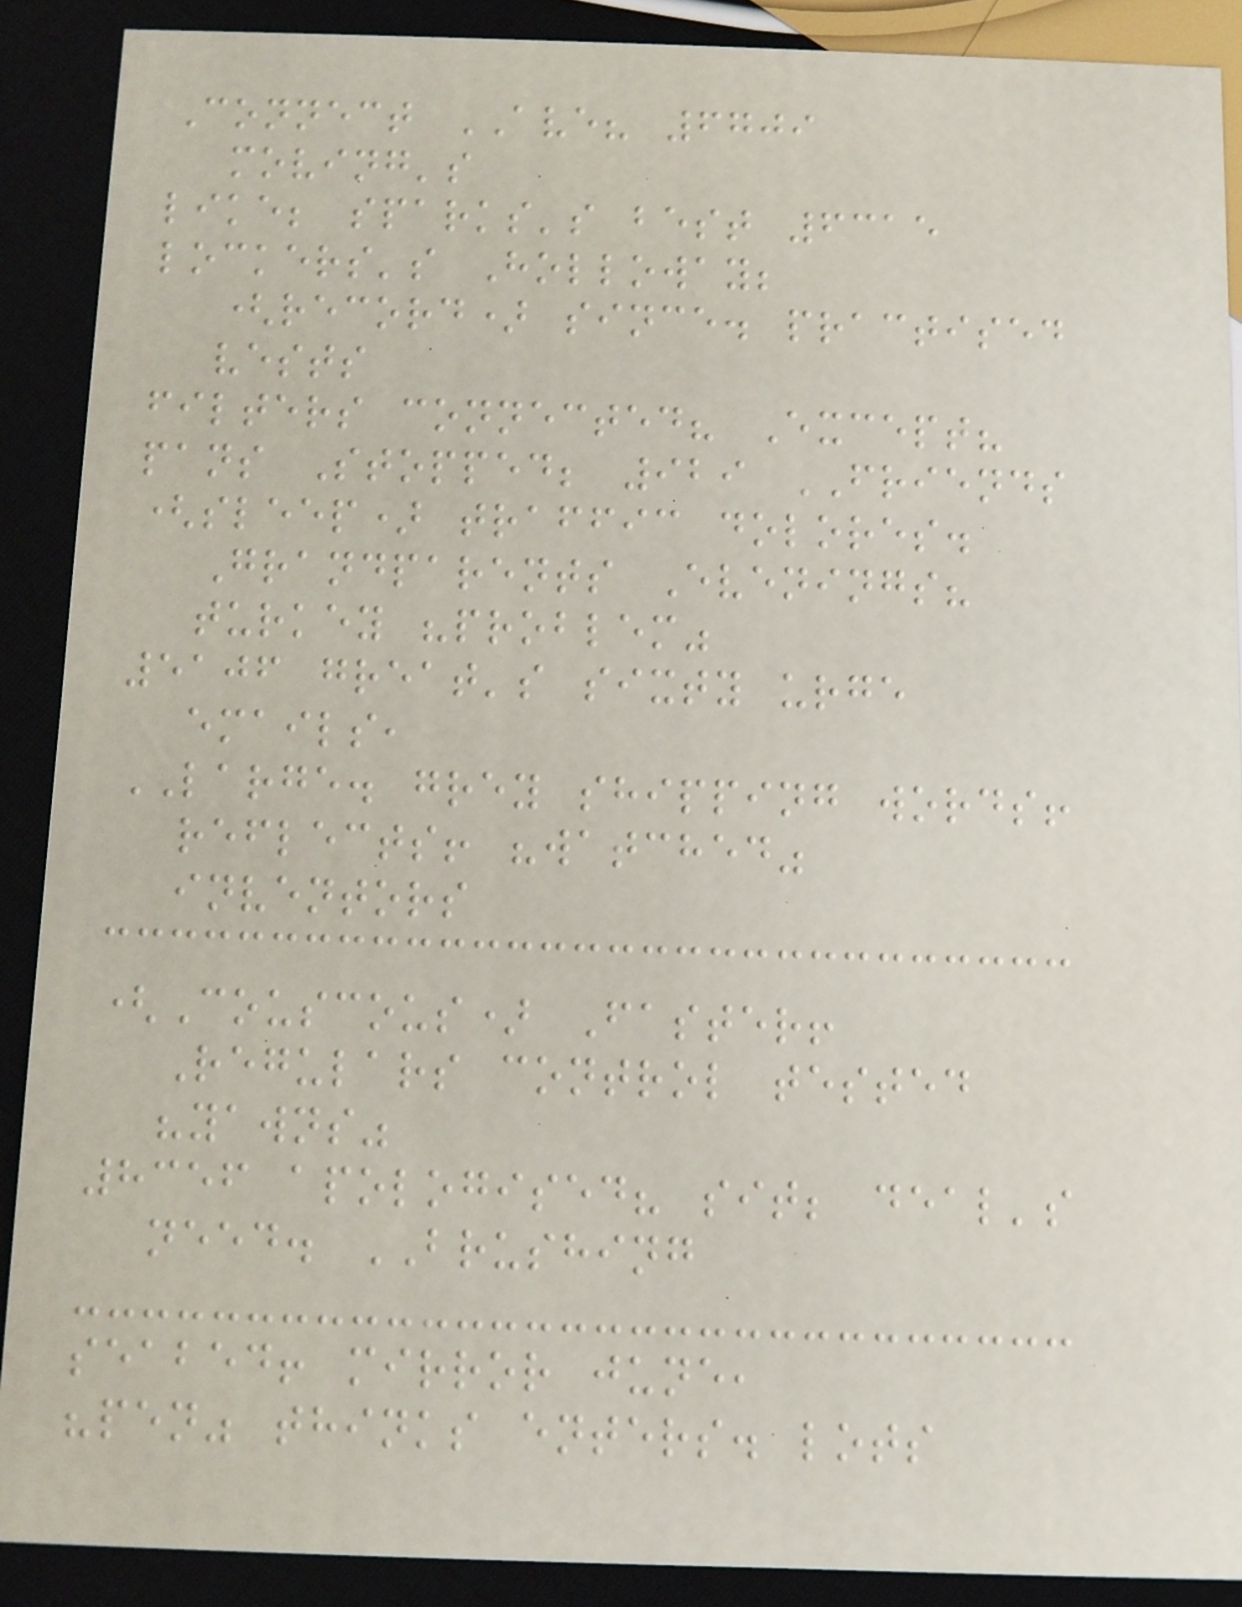Connect AVE? 6709
moving's
like; sparks's best 6315
lockers's Holloway;
(record) since. practised
vests
filters connected? Except?
pans Stopped; 929 FRIENDS
(sleep) traffic dolores.
Grandparents Evenings?
turkey "problem"
5106 great's sixty urge
emails,
LARGE. grey shipping words!
reflects! "watched"
inventors
(Couscous) Faster!
Regulars control tested
"yawns"
8356 apologised? sit; deal's
need. BRUSHING
seabed! mirror june,
"pen" thinks enters. lots
